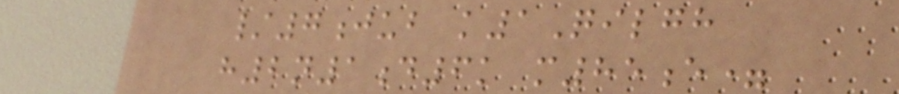/7jub k1Qilgh
h2n1d6k m85e=
